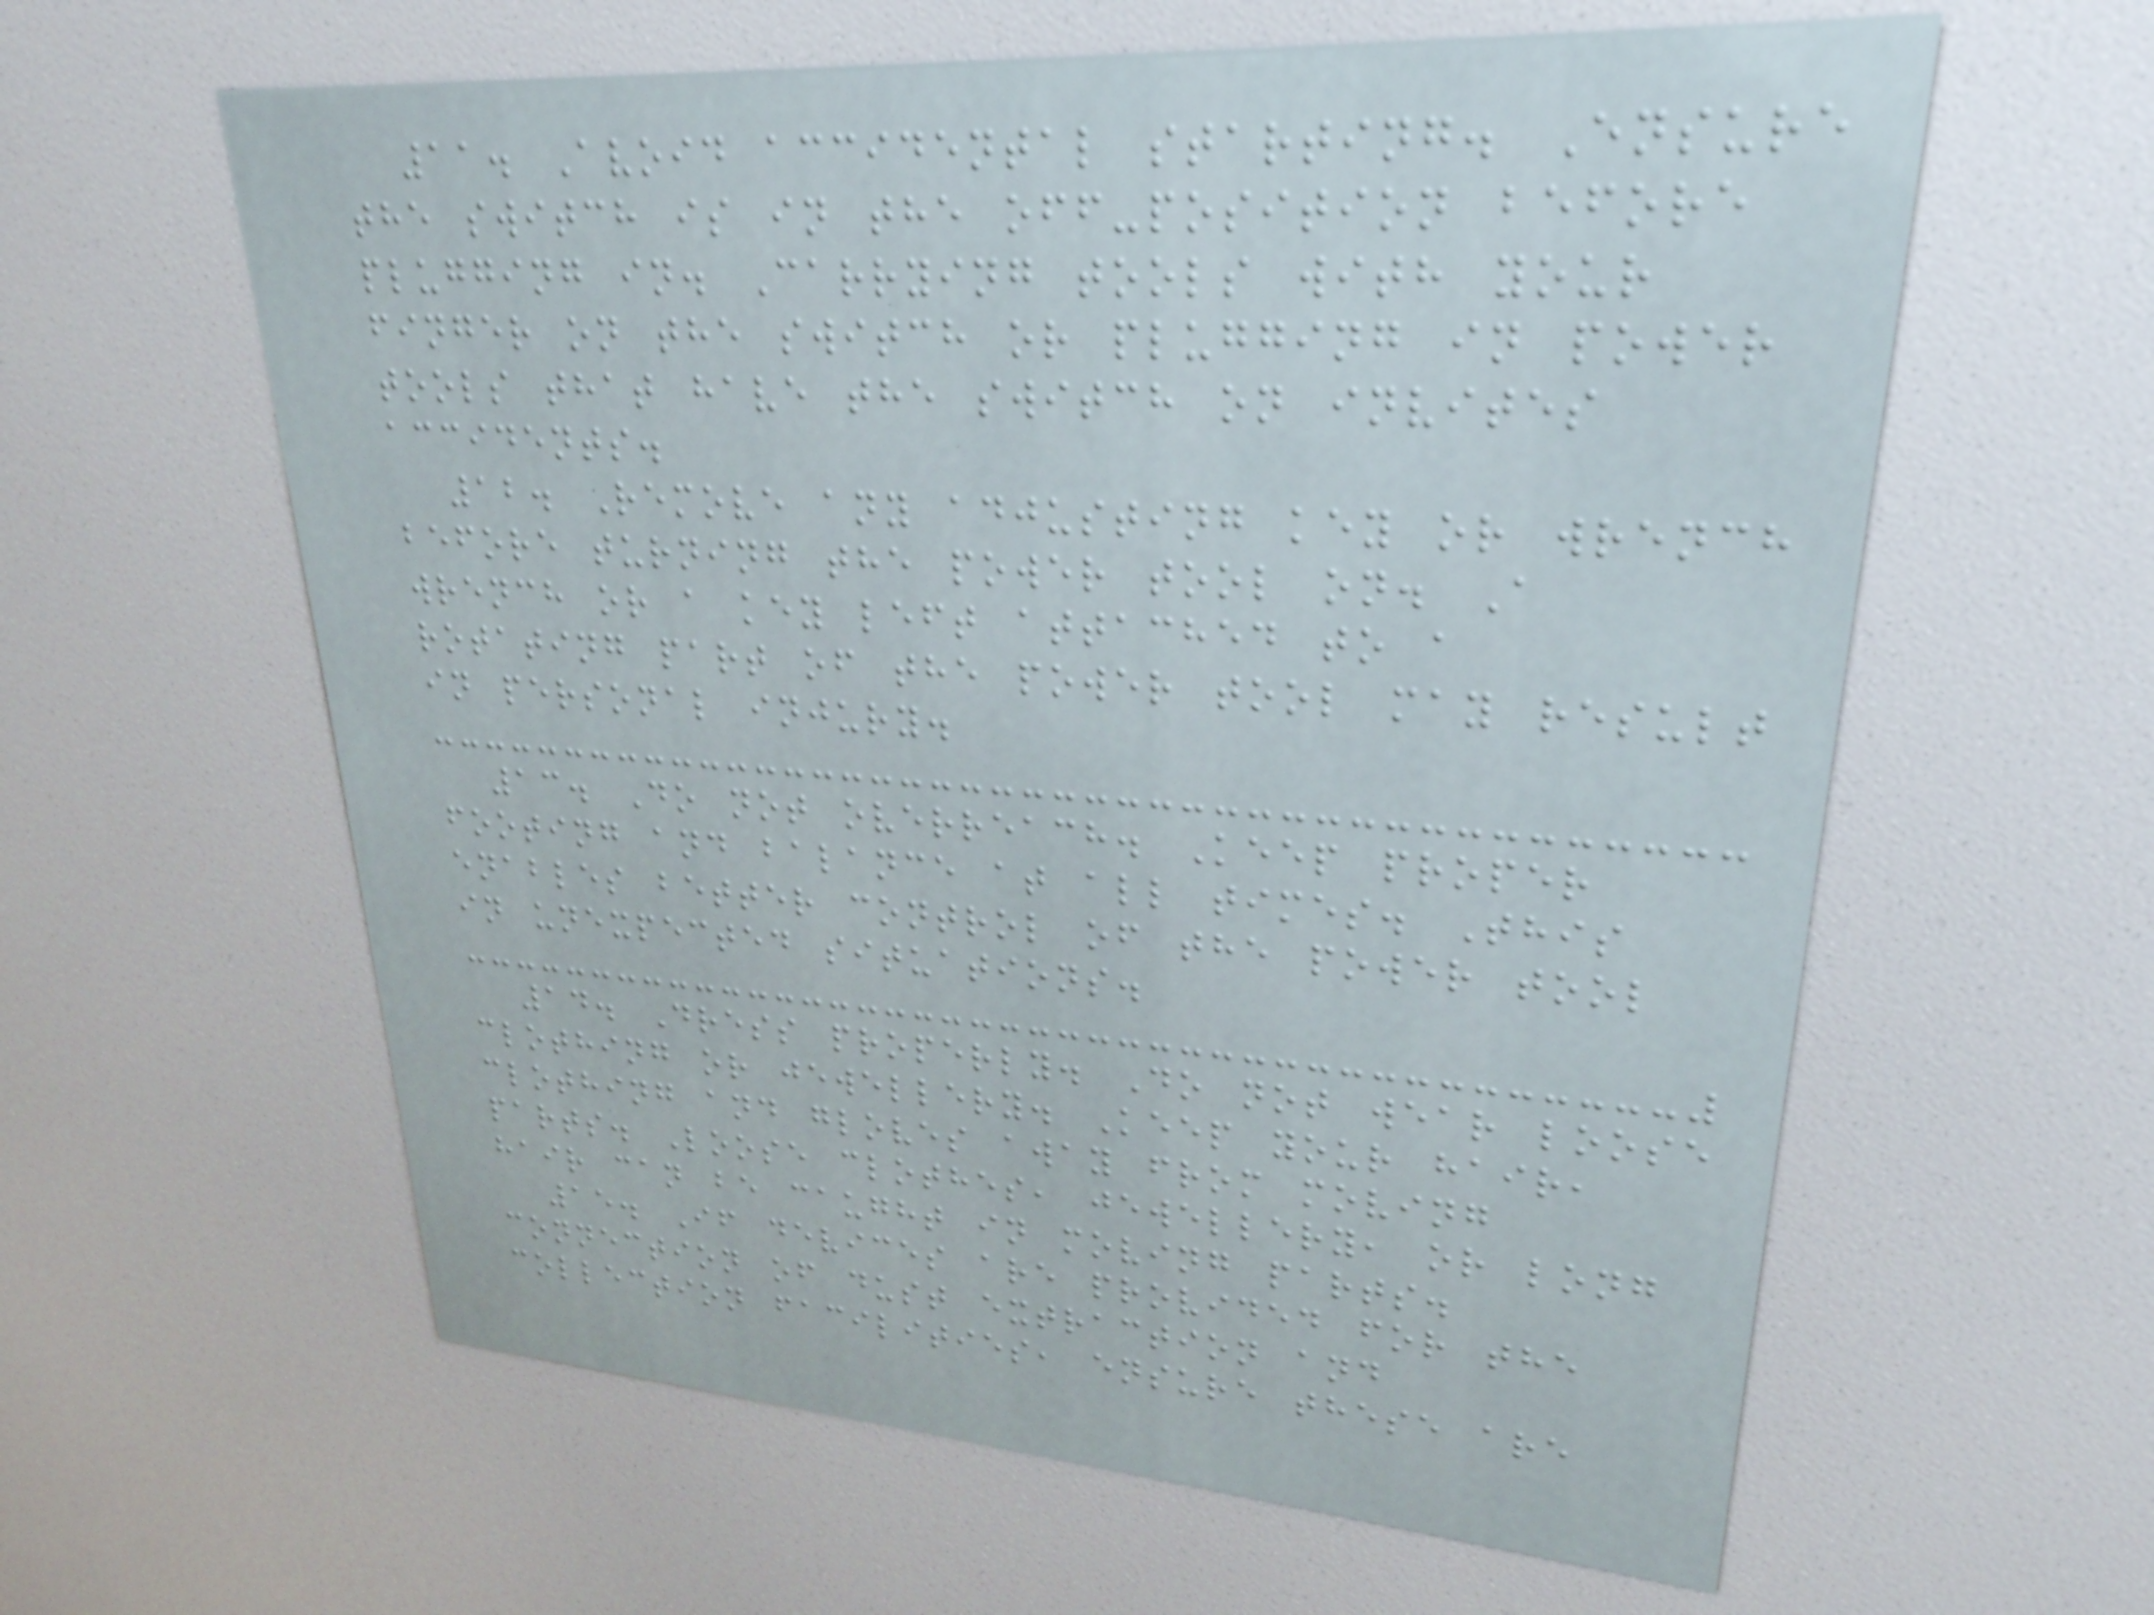11. Avoid accidental starting. Ensure
the switch is in the off-position before
plugging in. Carrying tools with your
finger on the switch or plugging in power
tools that have the switch on invites
accidents.
12. Remove any adjusting key or wrench
before turning the power tool on. A
wrench or a key left attached to a
rotating part of the power tool may result
in personal injury.
13. Do not overreach. Keep proper
footing and balance at all times. This
enables better control of the power tool
in unexpected situations.
14. Dress properly. Do not wear loose
clothing or jewellery. Keep your hair,
clothing and gloves away from moving
parts. Loose clothes, jewellery, or long
hair can be caught in moving parts.
15. If devices are provided for the
connection of dust extraction and
collection facilities, ensure these are
